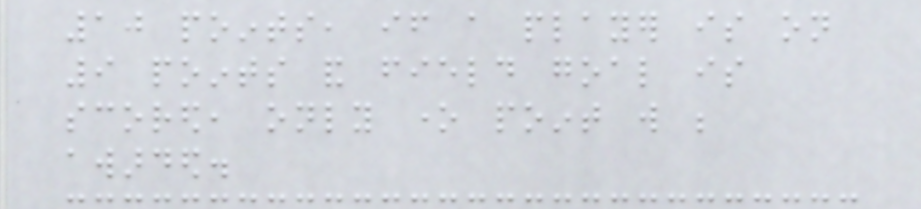10 points, if a player is on
9 points and field goal is
scored, only one point will be
awarded.
